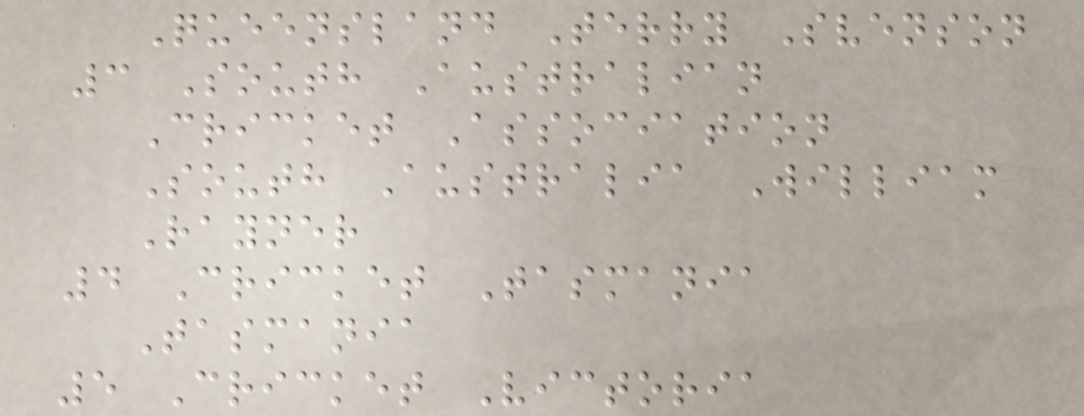Queensland Terry Svenson
3 South Australian
Cricket Association
South Australia William
Rayner
4 Cricket Tasmania
Tasmania
5 Cricket Victoria
